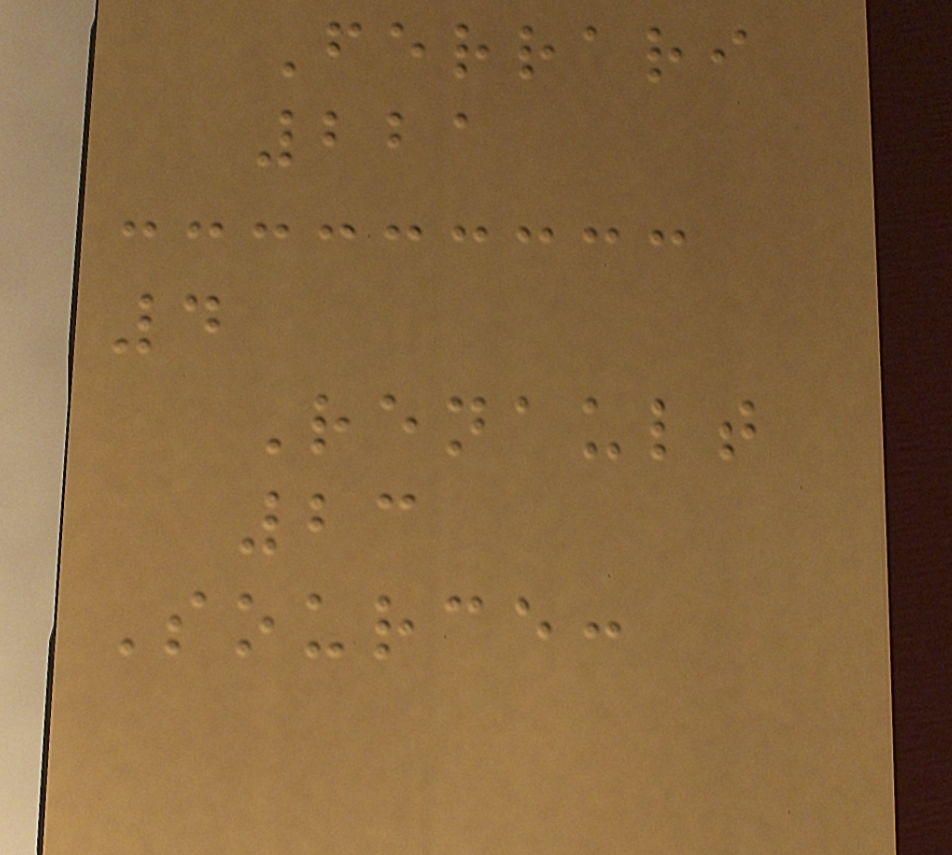Ferrari
221
4
Renault
23
Source:
